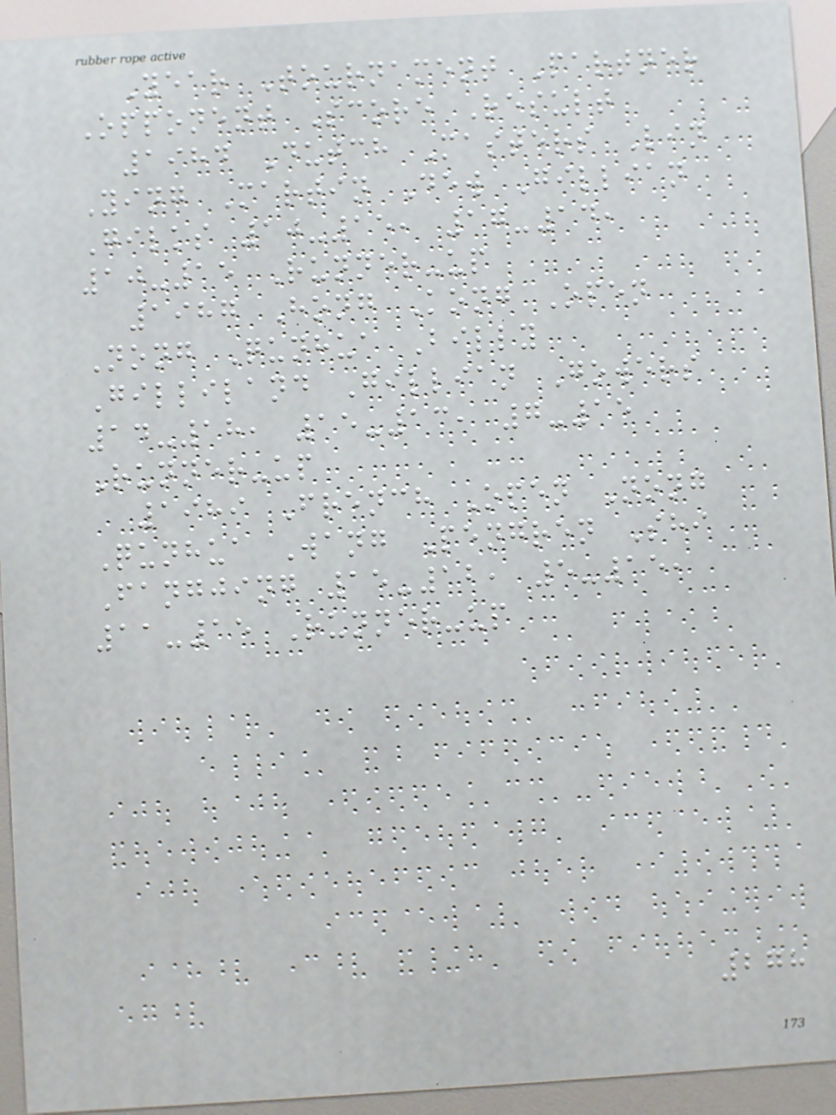Year Tournament Partner
Opponent Score Result
1984 Dutch Masters Lin
Ying Martin Dew Gillian
Gilks 10-15, 17-14,
10-15 Runner-up
1987 Hong Kong Open
Nong Qunhua Billy
Gilliland Gillian Gowers
14-18, 15-13, 7-15
Runner-up
1989 French Open Nong
Qunhua Wang Pengren Shi
Fangjing 15-12, 5-15,
11-15 Runner-up
278
